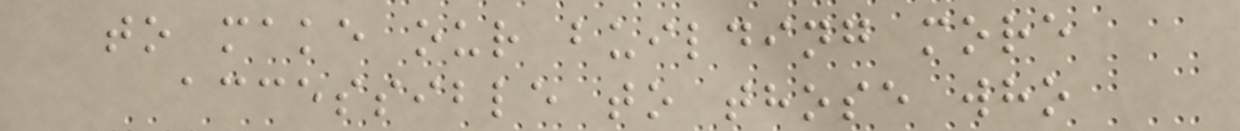to make our building more
accessible to those who
